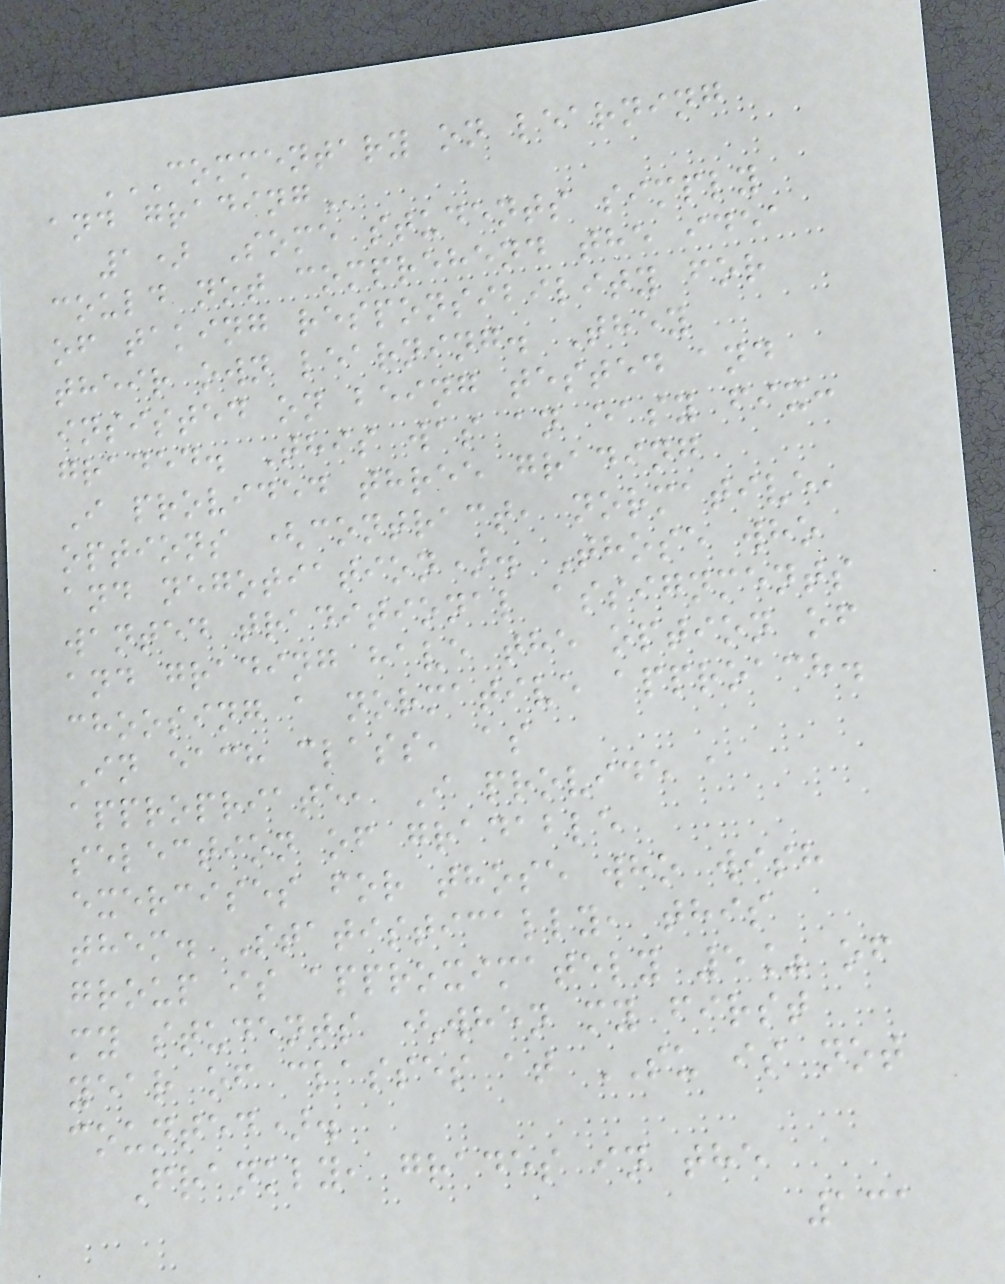COMMENTARY ON LEARNING
AND GRADING
1) Some students simply
could not comprehend the idea
of taking responsibility for
their own learning. They
insisted on being tested and
graded. This was an easy fix:
I provided three grading
options (contract, normative,
and negotiation). Those who
wanted traditional assignments
and grading have the option of
choosing a normative approach.
In each class, as
appropriate, I provide a
selection of gradable
exercises for those who wish
them. Statistically, this
group is approximately 5% of
my students (when my first
year of classes at SU is not
counted).
Frankly, grades in the
131
